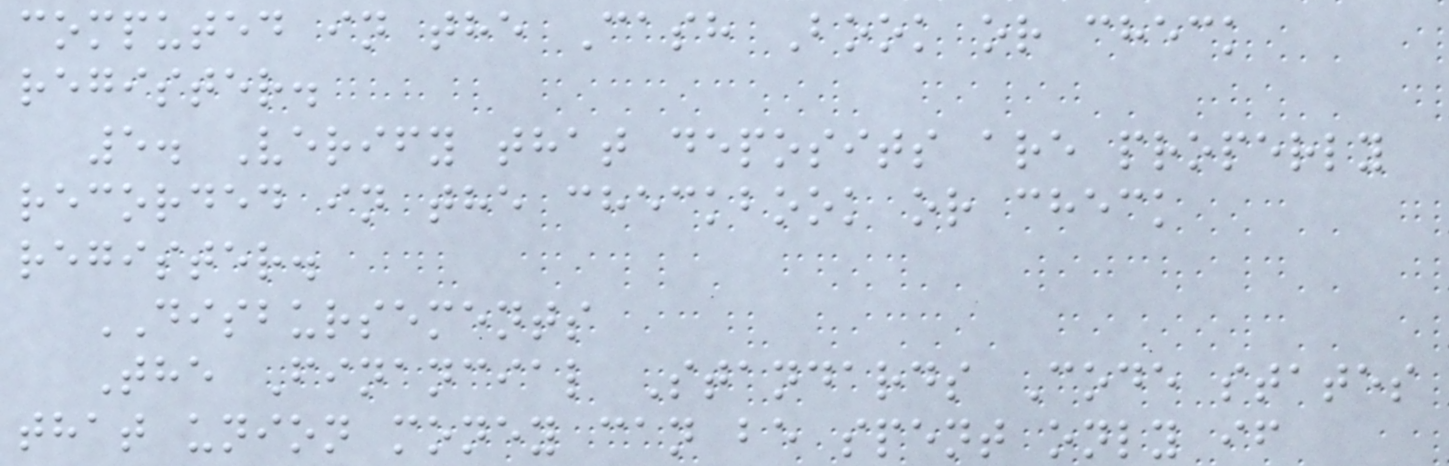computed in the Cash Book or check
register.
5. Verify that deposits are properly
recorded in the checkbook or check
register.
DISBURSEMENTS
The Financial Standards Code states
that union money can be spent only if
